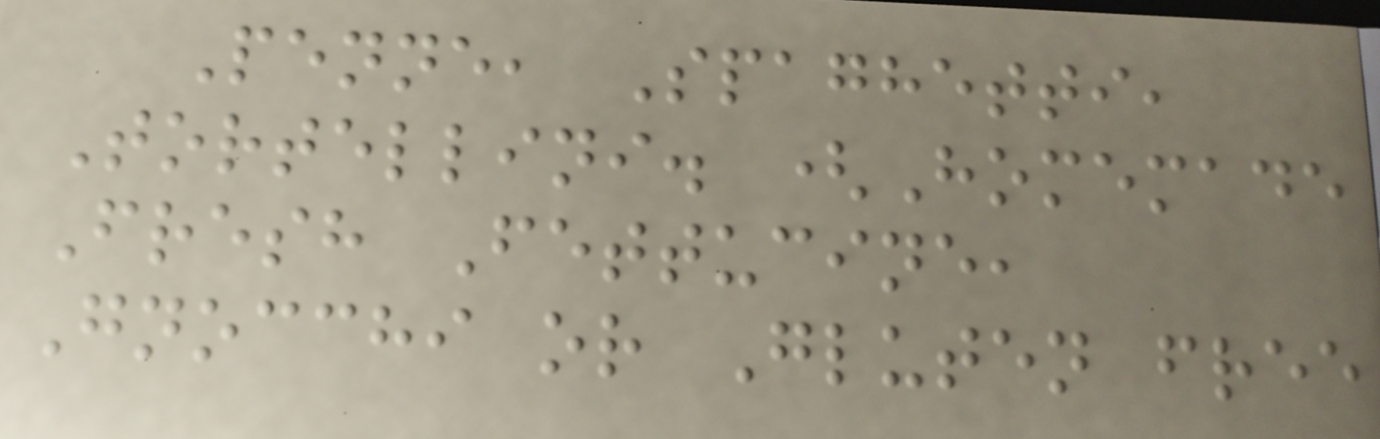Penne, Spaghetti,
Tortellini. (Homemade
Fresh Fettucine,
Gnocchi or Gluten free
